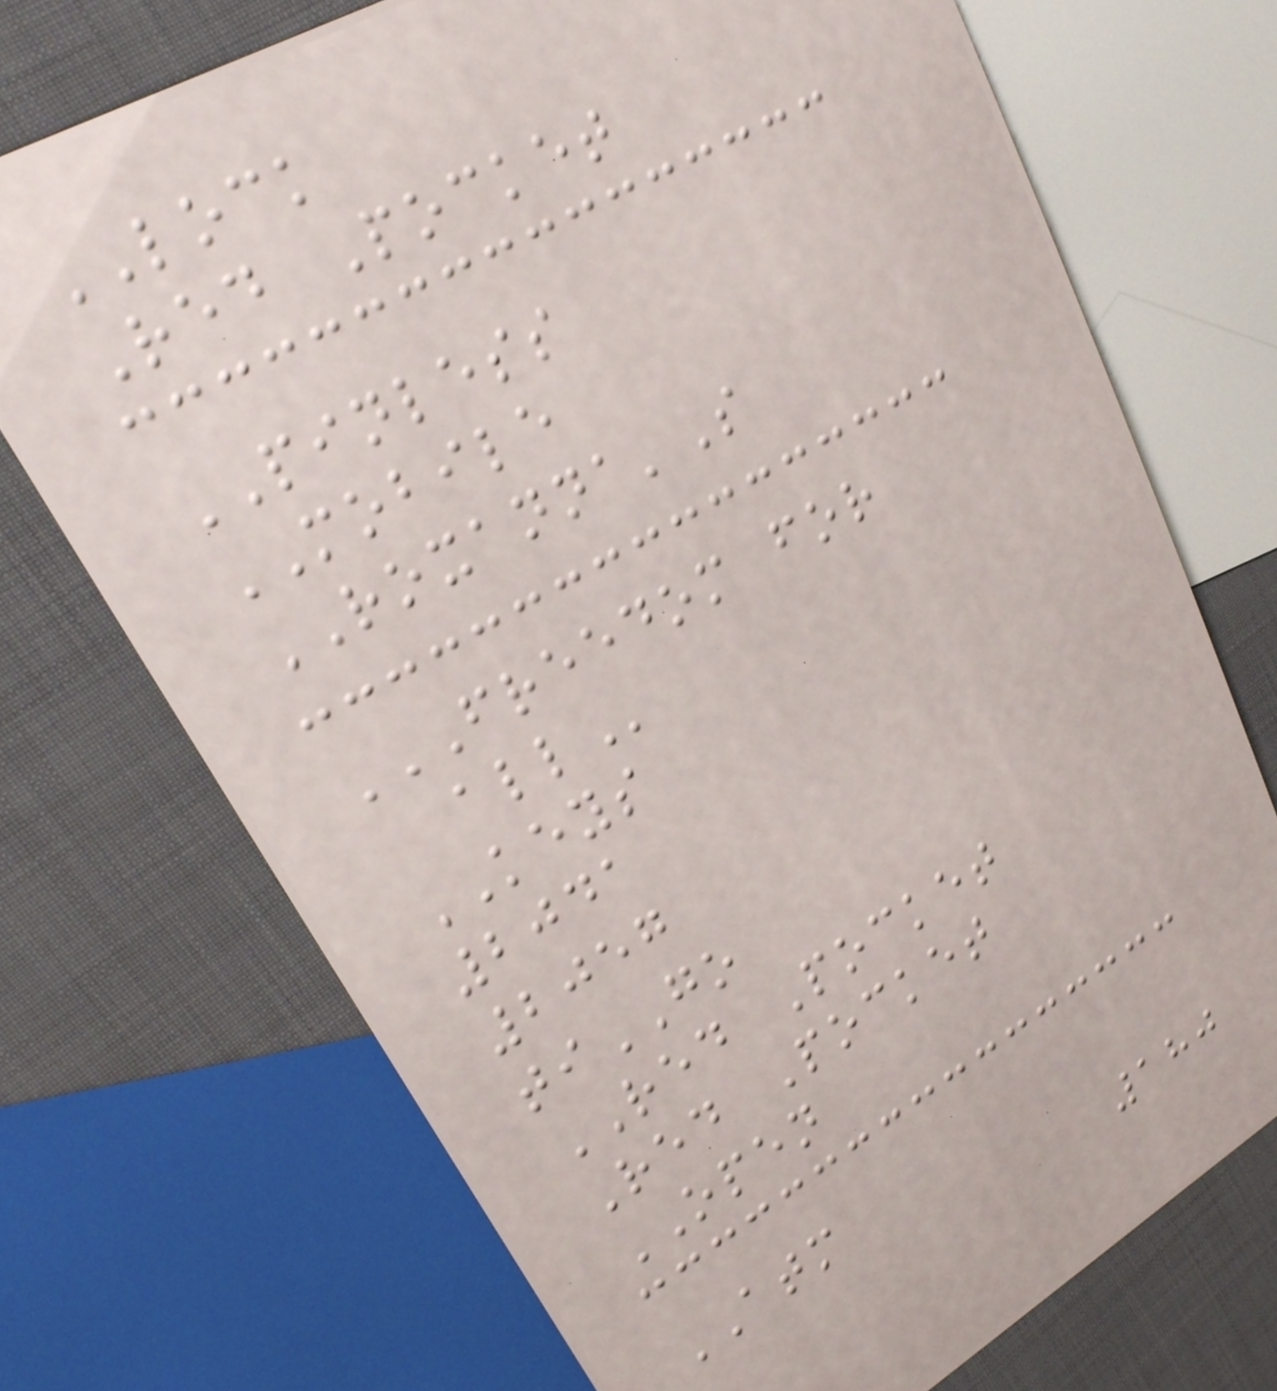LOCK
Red Pocket
PINLESS
MOBILE
ROXANNA'S
FREEDOM FOR
ALL
KEYS
2041
2057
tiGO
RED Pocket
Red Pocket
OPEN
ATM
180
